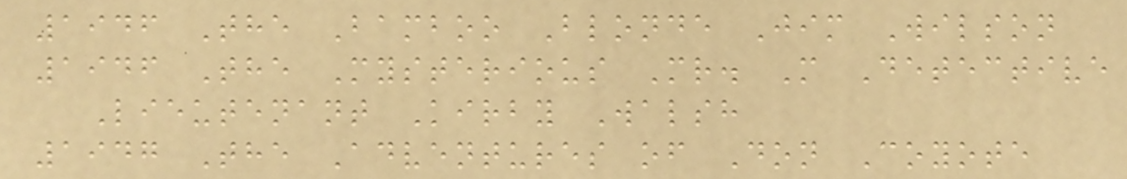1946 The Bamboo Blonde Jim Wilson
1946 The Mysterious Mr. M Detective
Lieutenant Kirby Walsh
1947 The Adventures of Don Coyote
